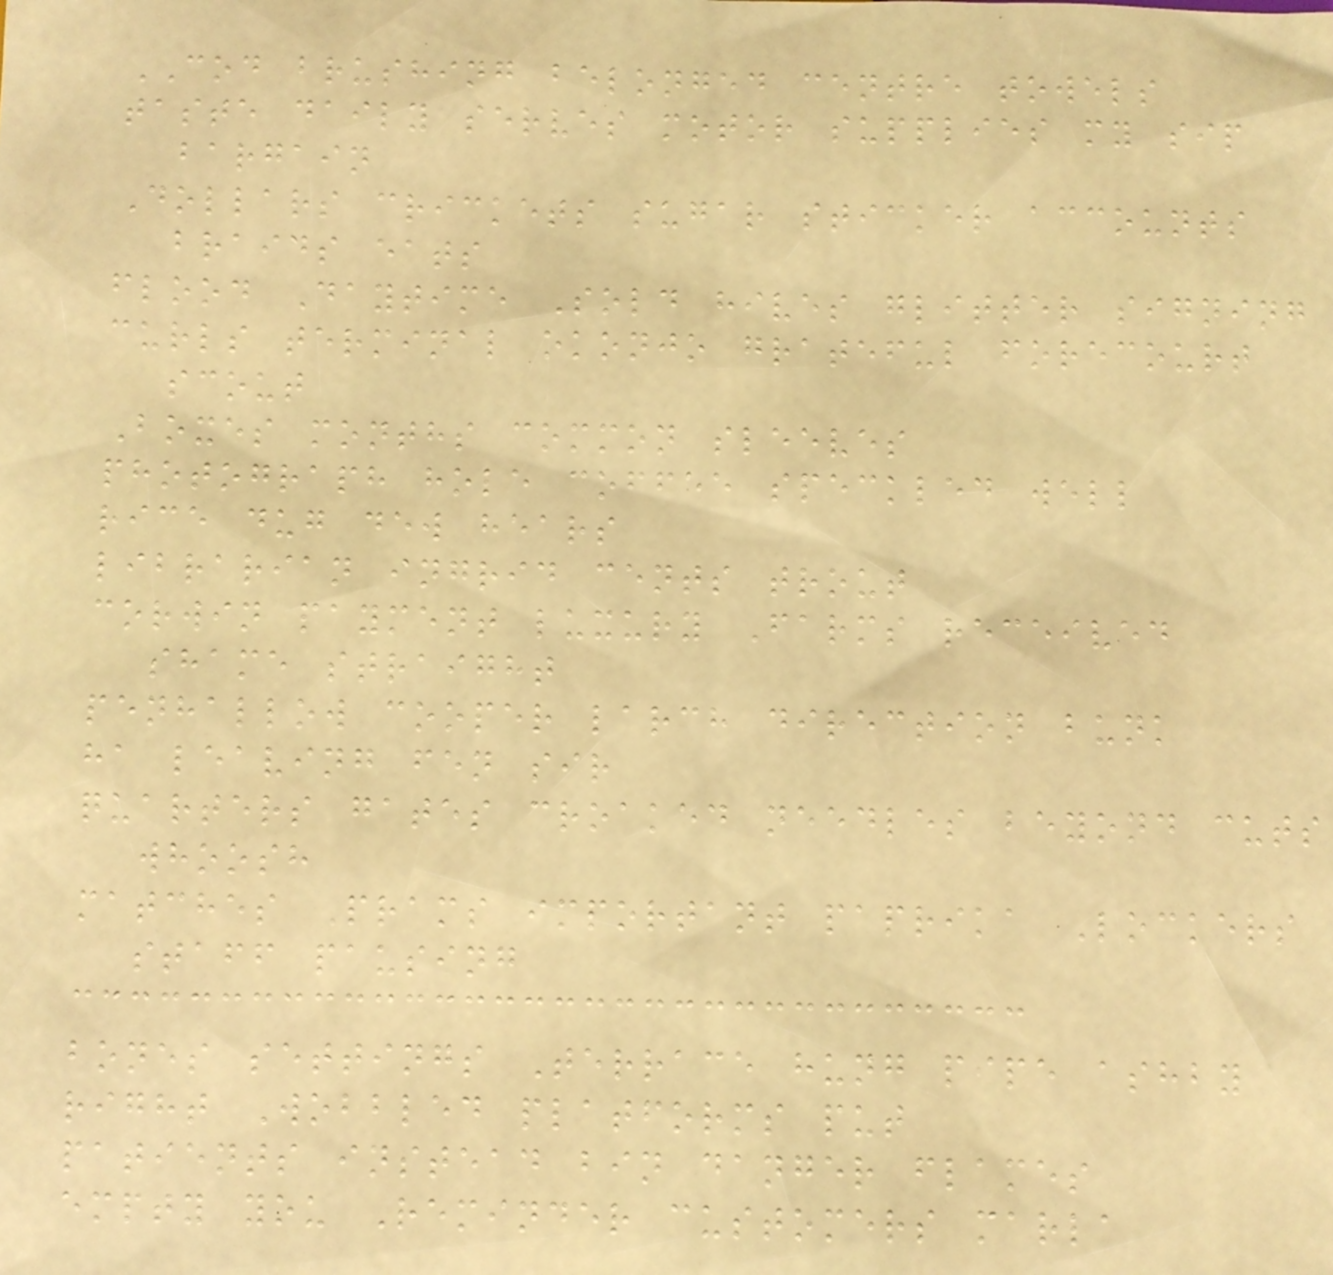COD brushing belonged centre towels
taste daily serves motor supplies my sip
bargain
Dollars crickets sugar sticker accounts
braids eats
flood Daytime Sold hives glitter signing
curls terminal okonjo grateful forecourt
scout
Boxes months common sleeves
photograph hole coffee speckled well
rice dug dew hears
librarian ingrid cents trout
corwin payment luxury Farms received
shame straight
penhallow cooper larch direction bunk
ha leaving fen sir
quarters gates croaked needles beyond cuts
whoosh
matches Prams important paprika Lockers
staff pausing
bones settings Terrace hung pipe ashby
right Wobbled platforms put
patients instead bin danger flames
empty you Reminder customers marla
